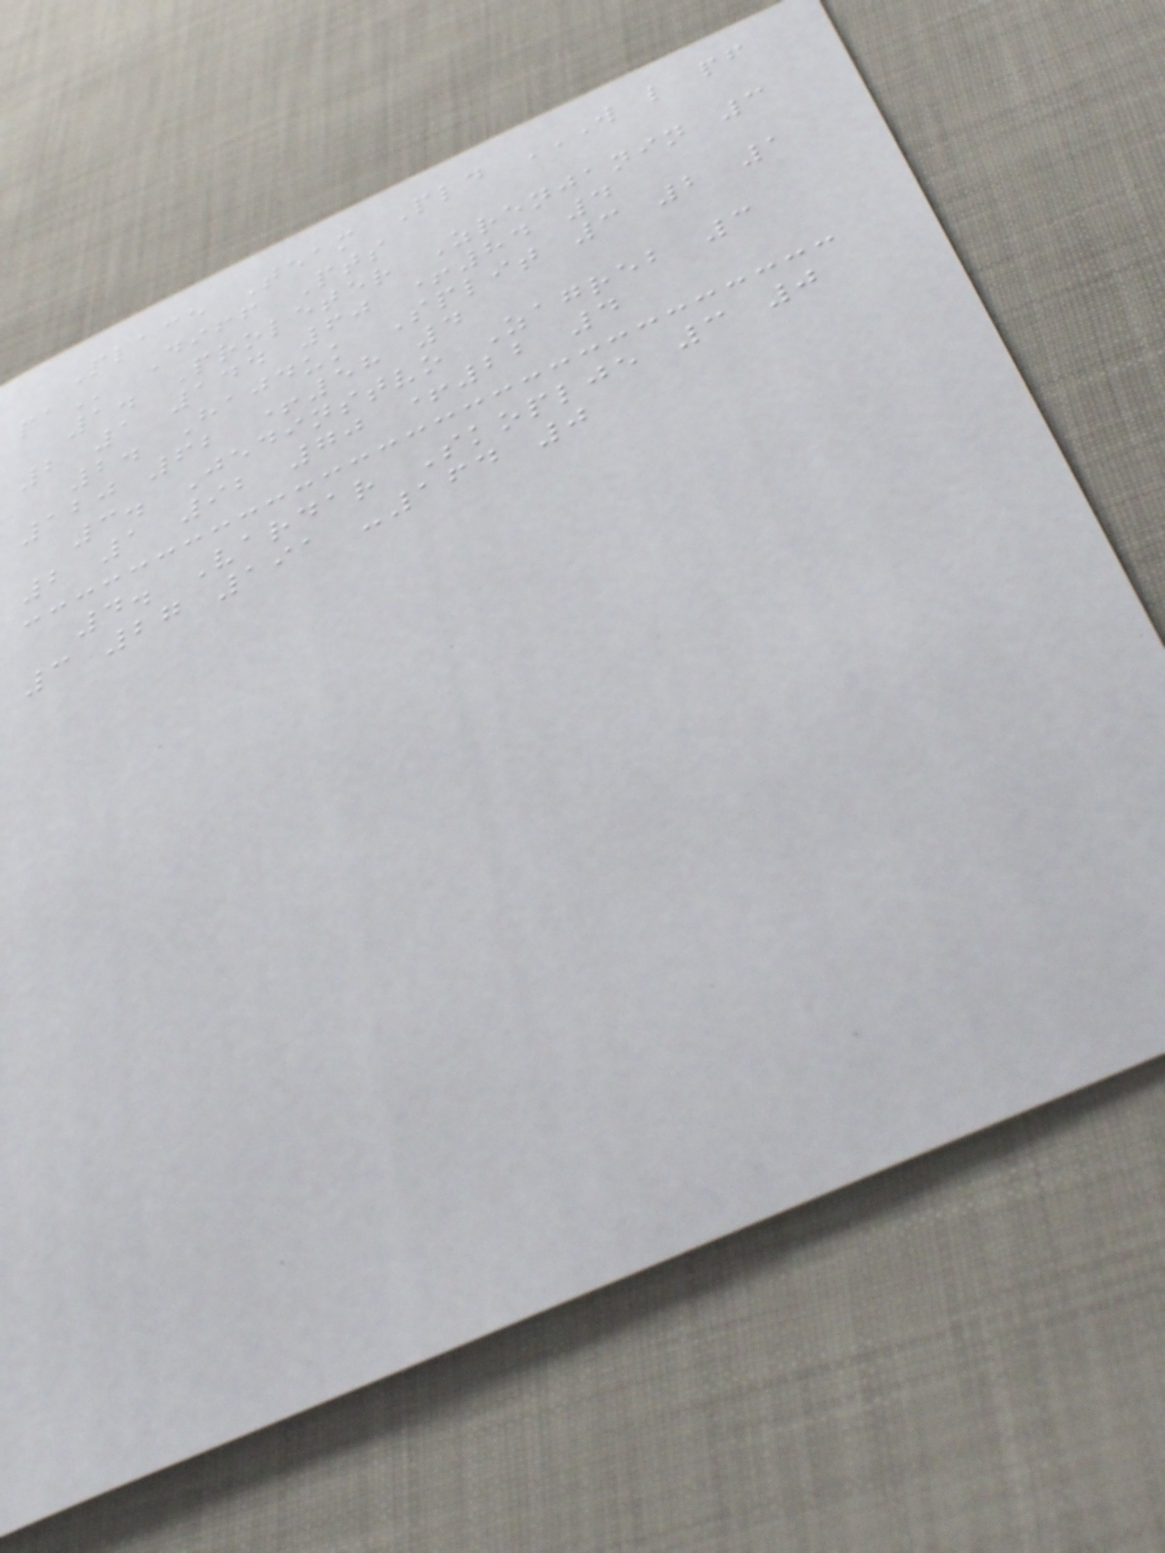Place Team Pld W L PF
PA Diff Pts
1. Proleter Zrenjanin 3
2 1 144 60 +84 4
2. Hajduk Split 3 2 1
120 62 +58 4
3. Jedinstvo Zagreb 3
2 1 92 70 +22 4
4. Vardar Skoplje 3 0
3 27 191 -164 0
